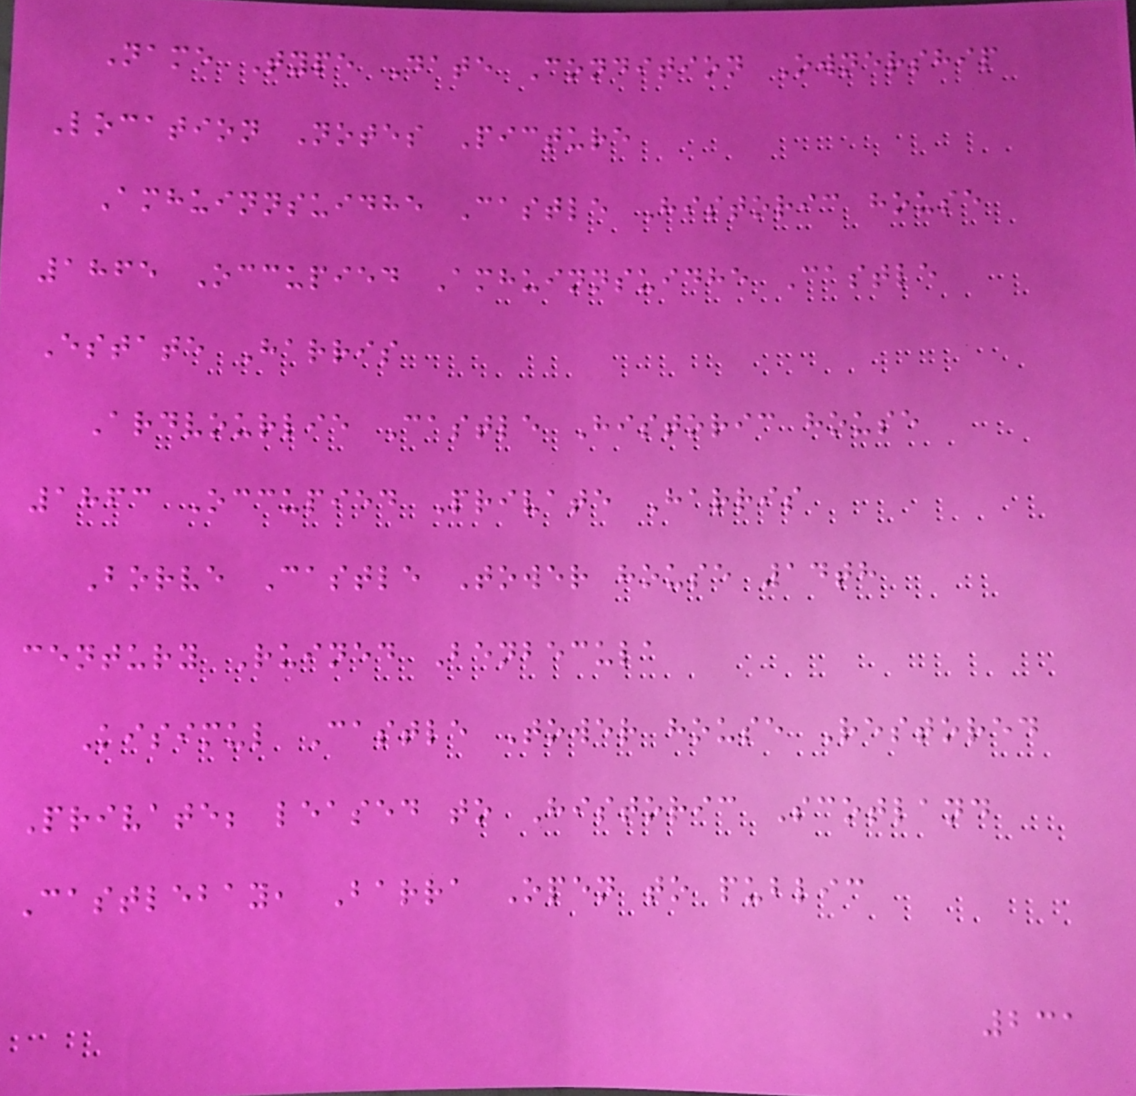Name Type Date Condition Ownership
Location Notes Picture
Amhuinnsuidhe Castle Historic house
1865 Occupied Amhuinnsuidhe Castle
Estate Harris
Ardvourlie Castle Historic house
1863 Occupied Private Harris
Borve Castle Tower house 14th
century Ruined Benbecula
Kisimul Castle Tower house Restored
Private; leased to Historic Scotland
Castlebay, Barra Open to public
231
